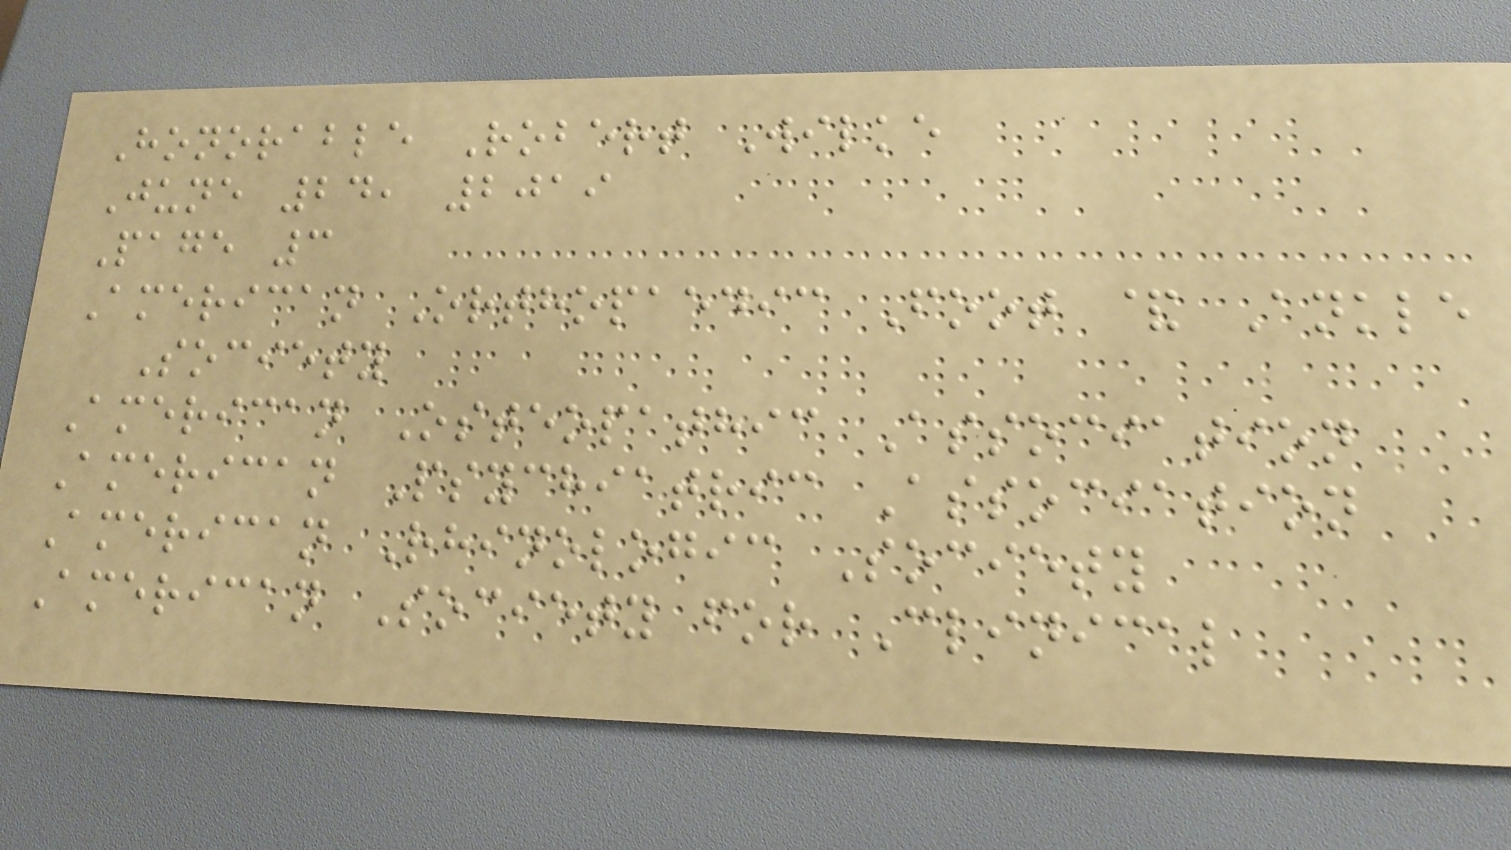Honorable Robert Wilke
June 24, 2019
Page 3
American Orthopaedic Foot & Ankle
Society
American Osteopathic Association
American Psychiatric Association
American Rhinologic Society
American Society for Clinical
